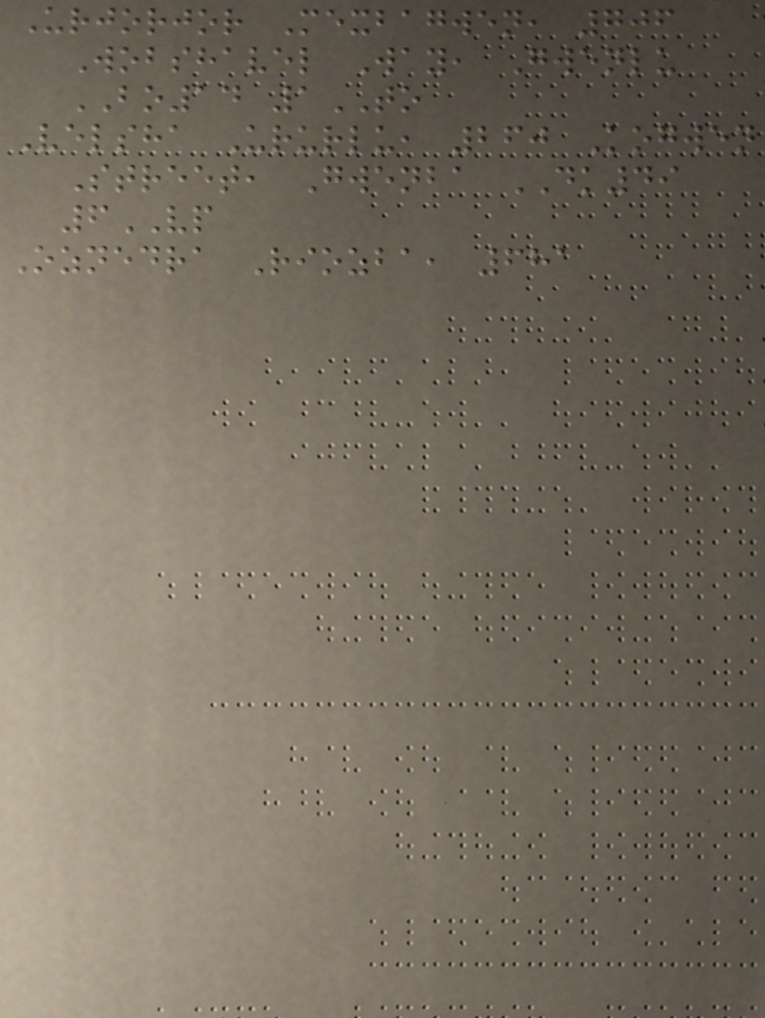Urjorjor Mexbagwen, 706
Wobshavel Way, Gwenlu
BO14 1TO
Velsha Ururlu, 260 Kogwen
Street, Gwenba DK49
6VP
Oznedra Riozba, 681
